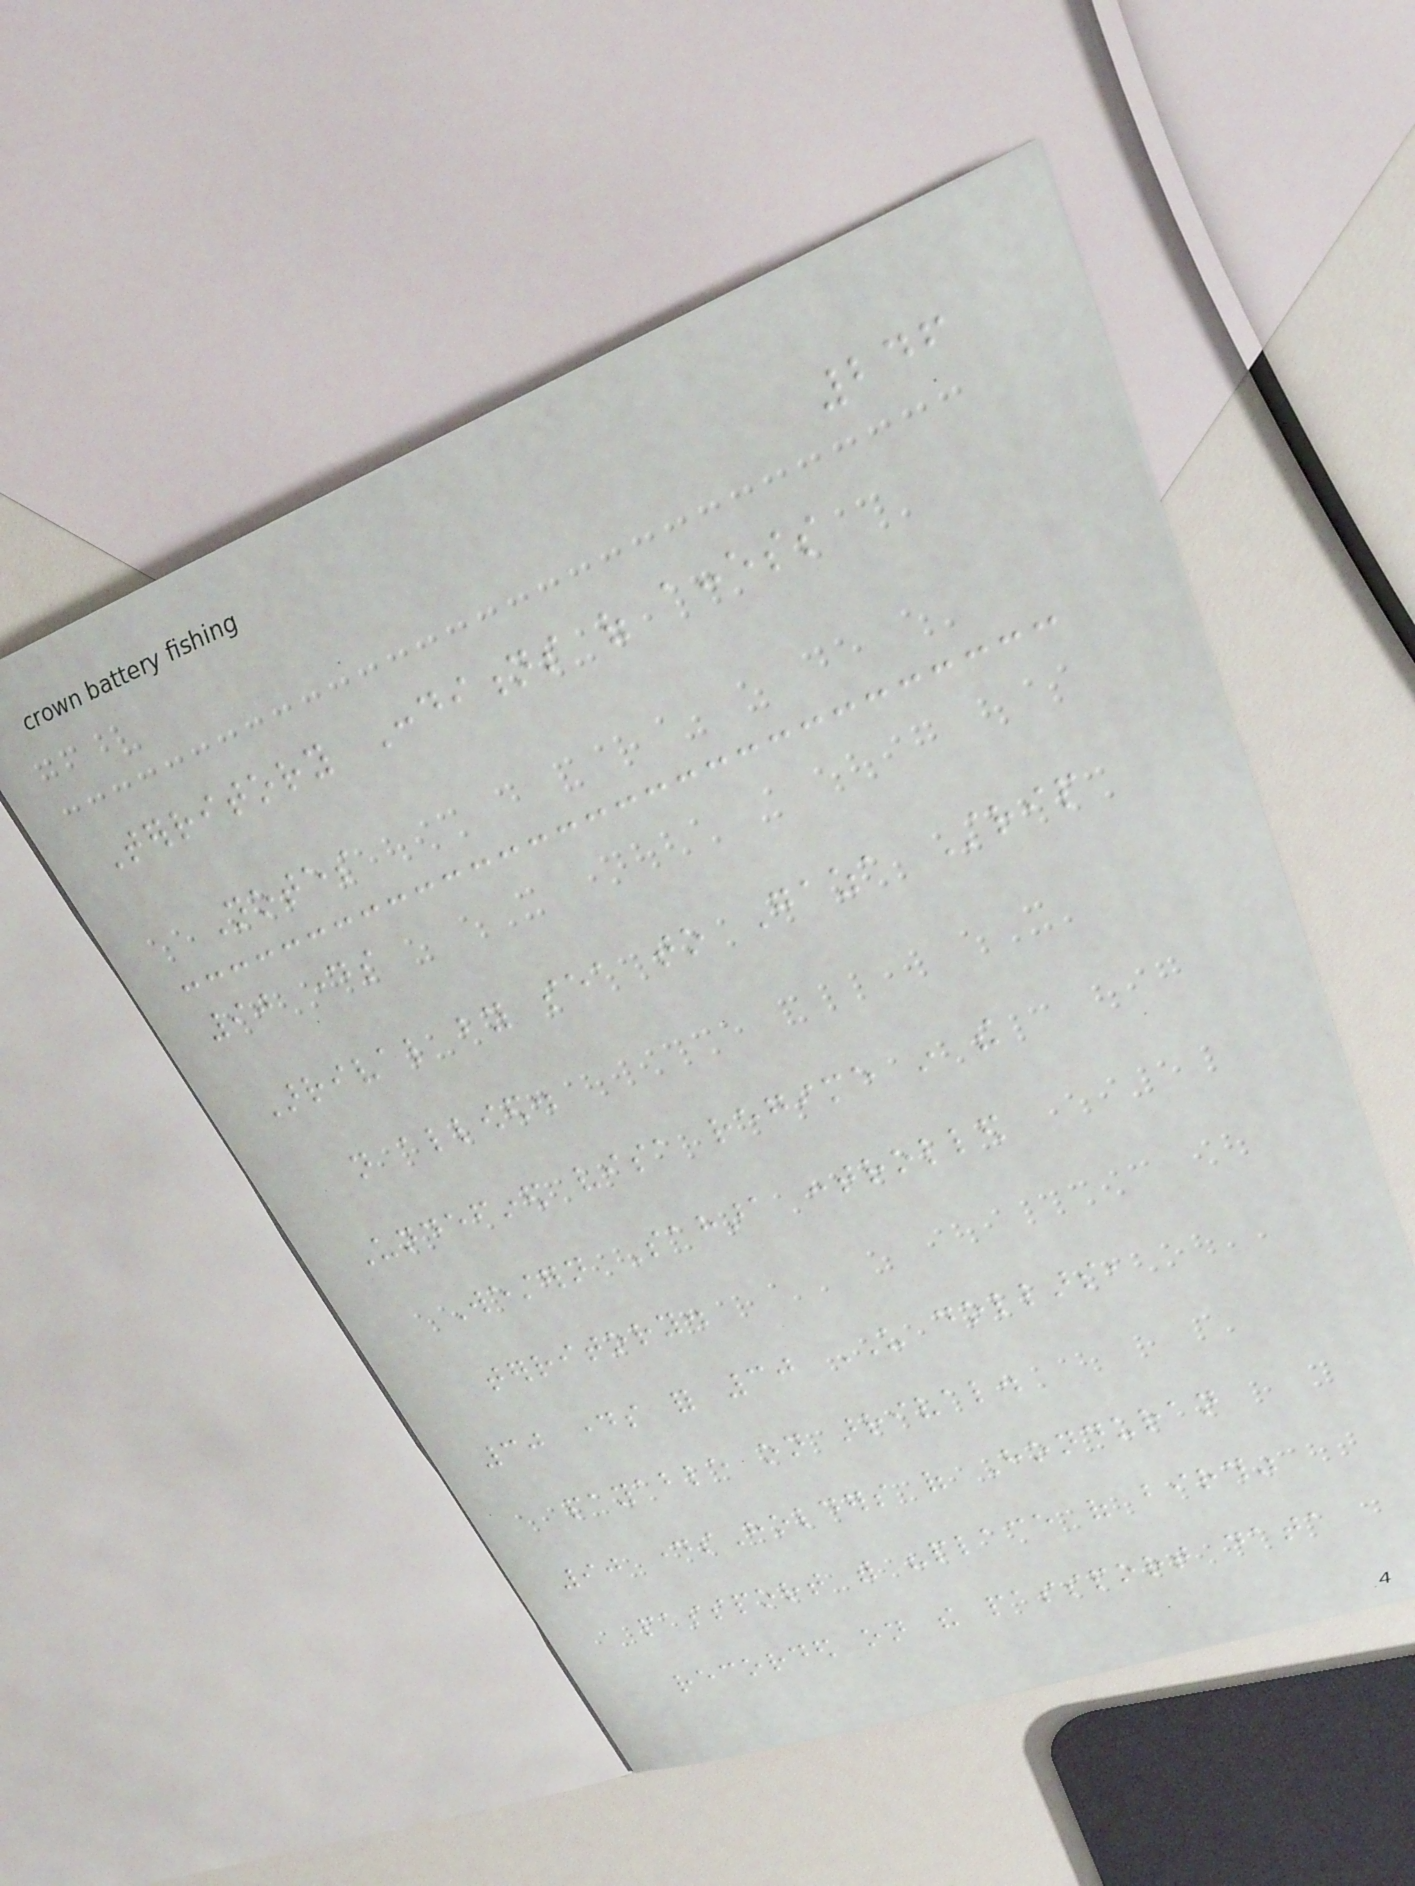246
Territory Conditions of access
Notes
90 days
Arrival by sea to Gaza Strip
not allowed.
Undefined visa regime in the
Western Sahara controlled
territory.
30 days for 30 US dollars,
payable on arrival.
90 daysHolders of Honduran
passport with "place of birth"
recorded on the passport data
